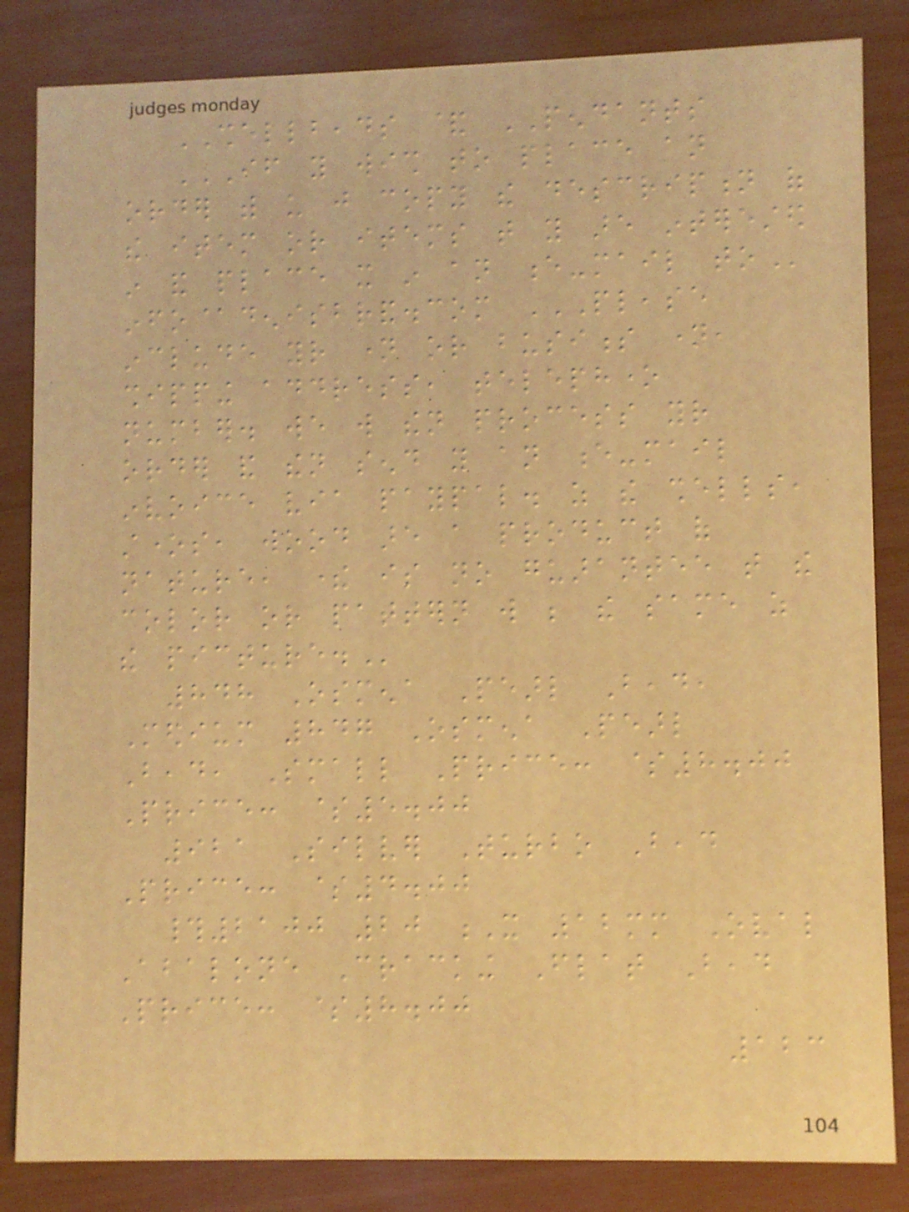SHELLBEADS & PENDANTS
IF YOU WISH TO PLACE AN
ORDER WITH US JUST COPY THE DESCRIPTION OF
THE ITEM OR ITEMS THAT YOU ARE INTERESTED
IN AND PLACE IT IN AN E-MAIL TO
info@denisbrand.com PLEASE
INCLUDE YOUR NAME OR BUSINESS NAME,
SHIPPING ADDRESS, TELEPHONE
NUMBER. WE WILL THEN PROCESS YOUR
ORDER AND THEN SEND YOU AN E-MAIL
INVOICE VIA PAYPAL. AS THE SHELLS,
STONES, WOOD ARE A PRODUCT OF
NATURE, THERE IS NO GUARANTEE THAT THE
COLOR OR PATTERN WILL BE THE SAME AS
THE PICTURE.
848 Osmena Pearl Bead,
Medium 847 Osmena Pearl
Bead, Small Price: $8.00
Price: $5.00
921 Silver Turbo Bead
Price: $4.00
#2100 20 X 12mm Oval
Abalone Cracking Flat Bead
Price: $8.00
123
